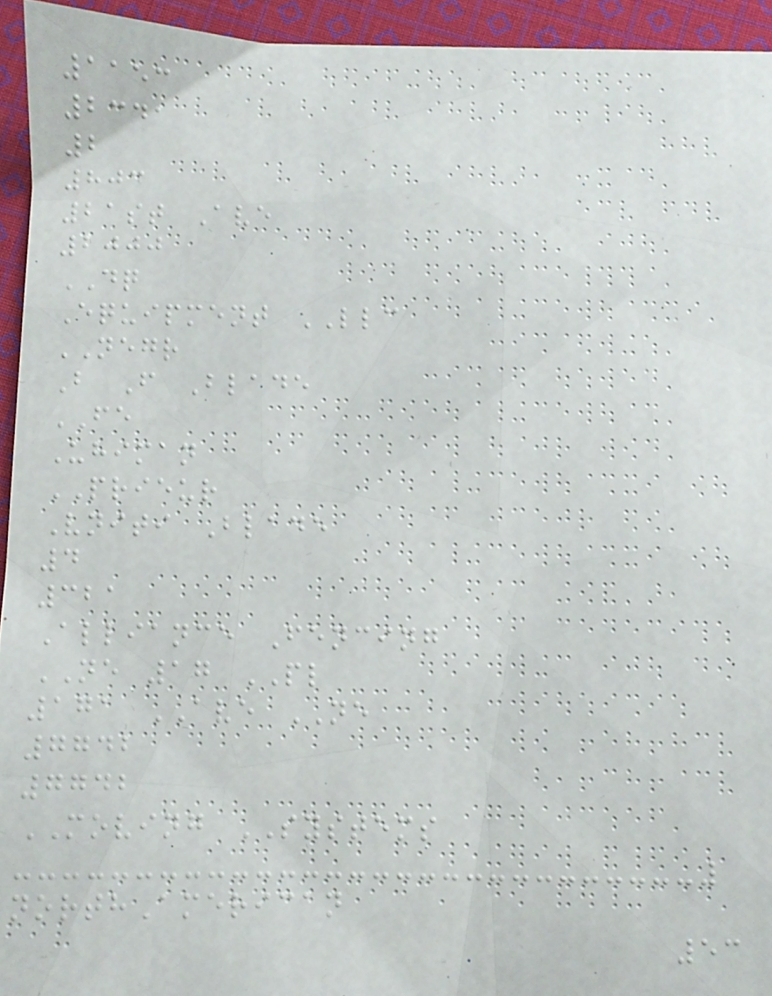1153
2341
2
803
21st Ave
2000
DQ
Equipment LLC
NEGR
B F Blade
FE
Uhiman
PRIEUR
Vniti Blade
4
321
Alliance Fencing
NE 17 PL
171 AVE NE
7742
7742
MOVING SYSTEMS
northAmerican
53
